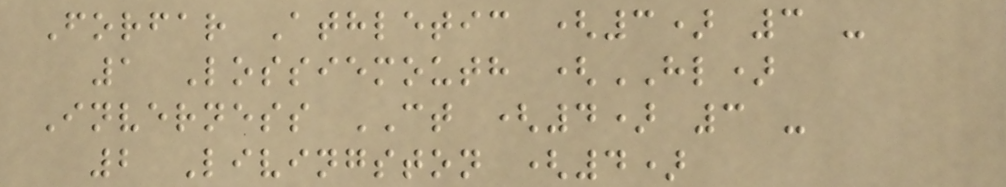Forfar Athletic (3) 3 -
1 Lossiemouth (HL)
Inverness CT (4) 3 -
2 Livingston (4)
